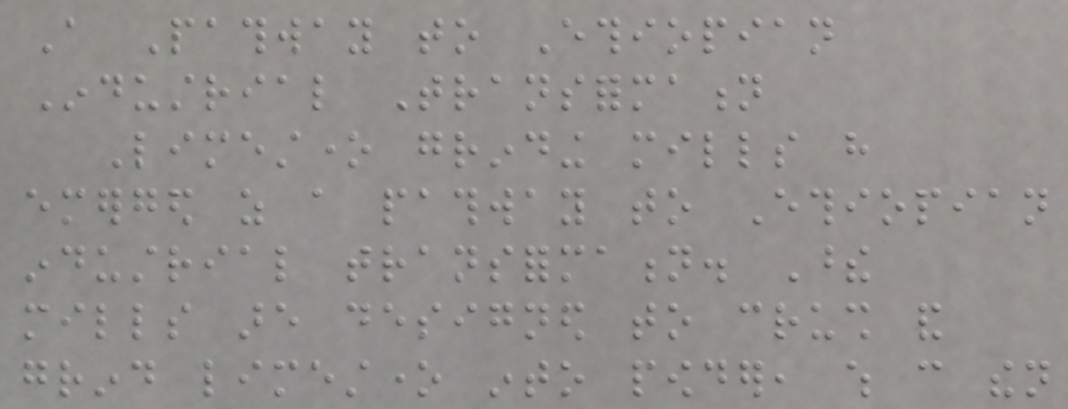A Pathway to Ethiopian
Industrial Transformation
Limestone grinding mills have
emerged as a pathway to Ethiopian
industrial transformation. These
mills are designed to crush and
grind limestone into powder, which can then
